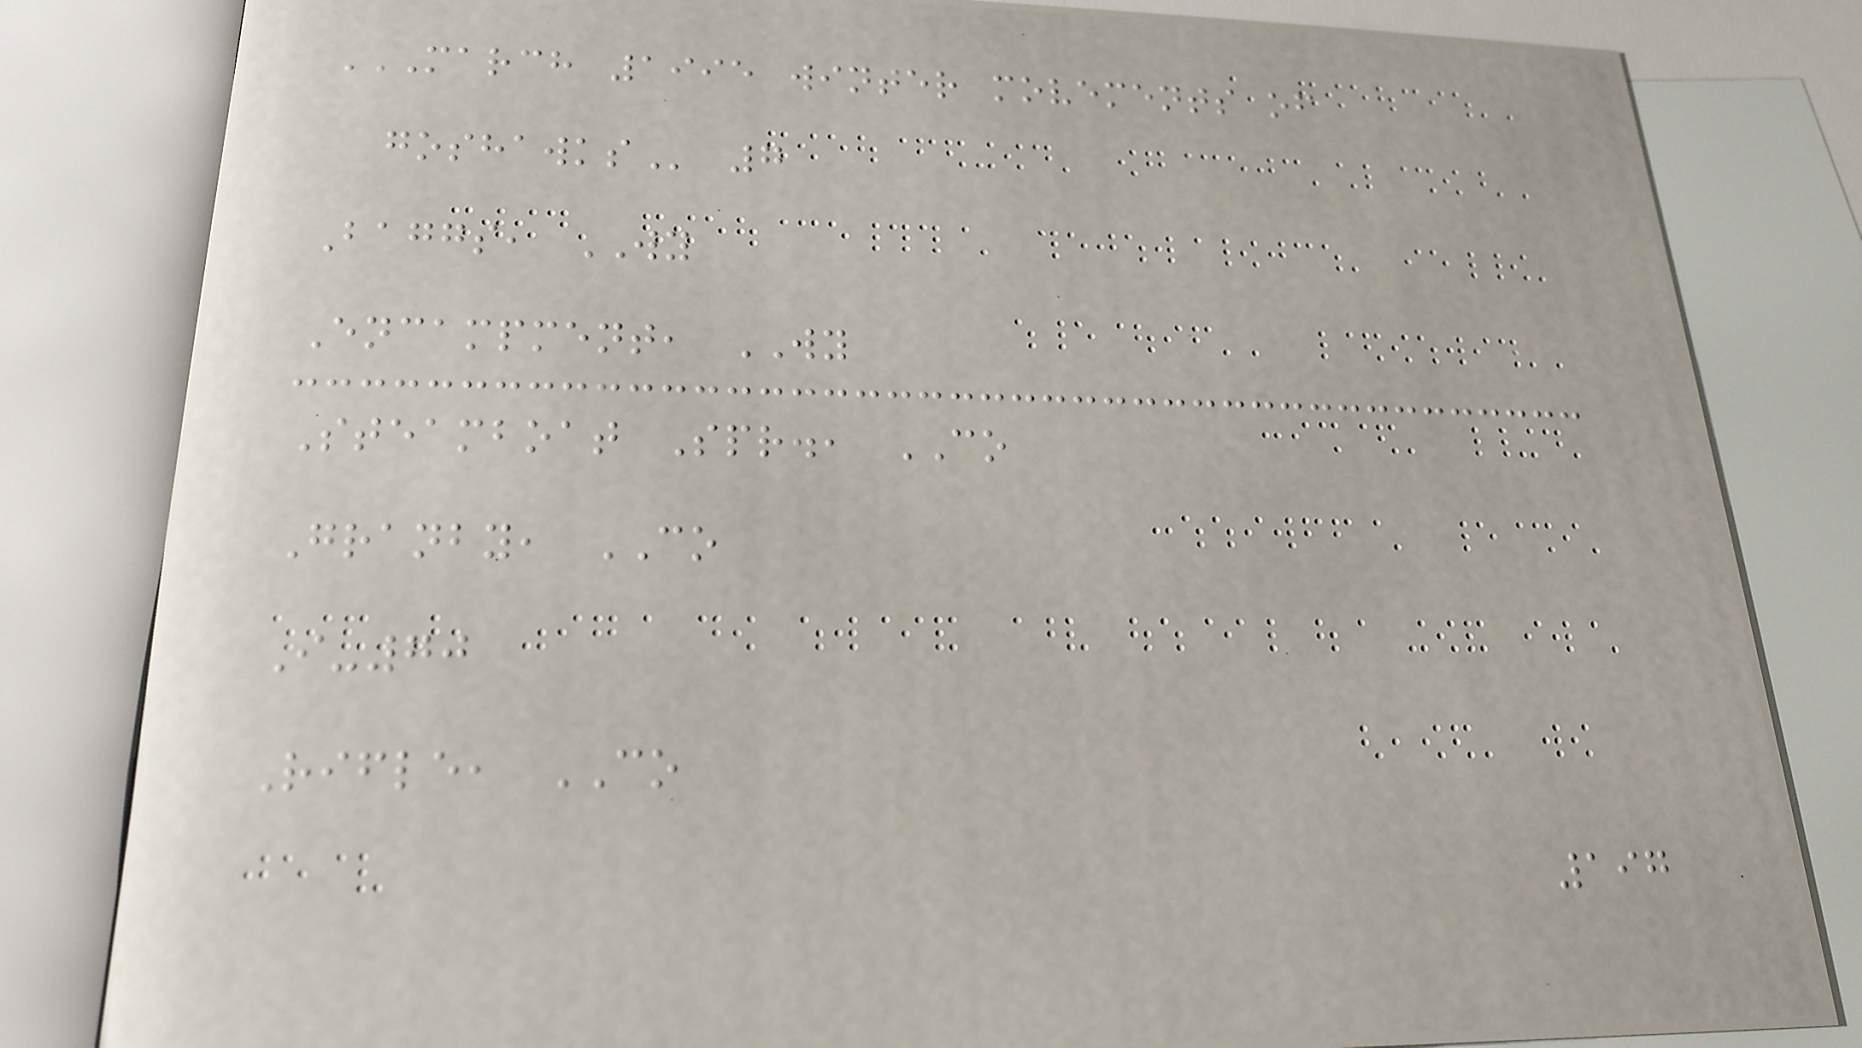MARCH 1995 WINTER MOVEMENTS OF
GOSHAWKS 7
Baggs, WY
Encampment, WY
Steamboat Spr., CO
Granby, CO
I-70
Rifle, CO
197
